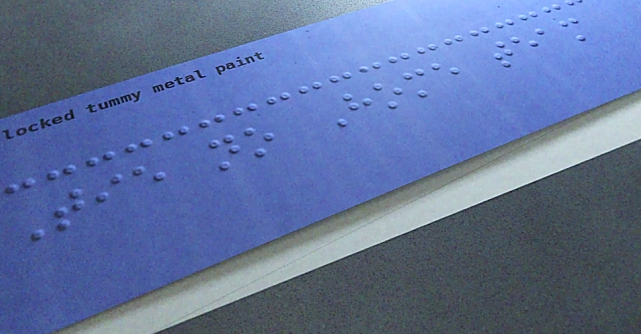Tie no Home team
